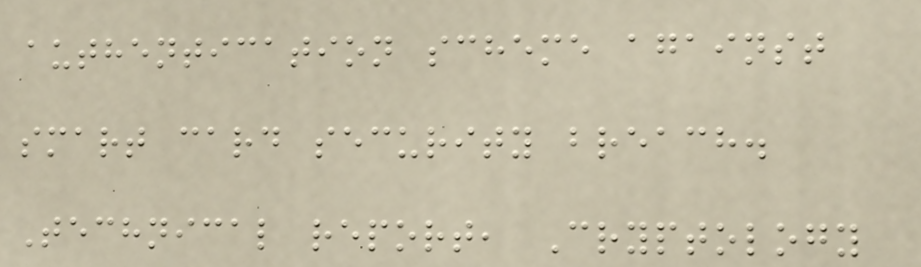authentication scheme against
smart card security breach.
Technical report, Cryptology
